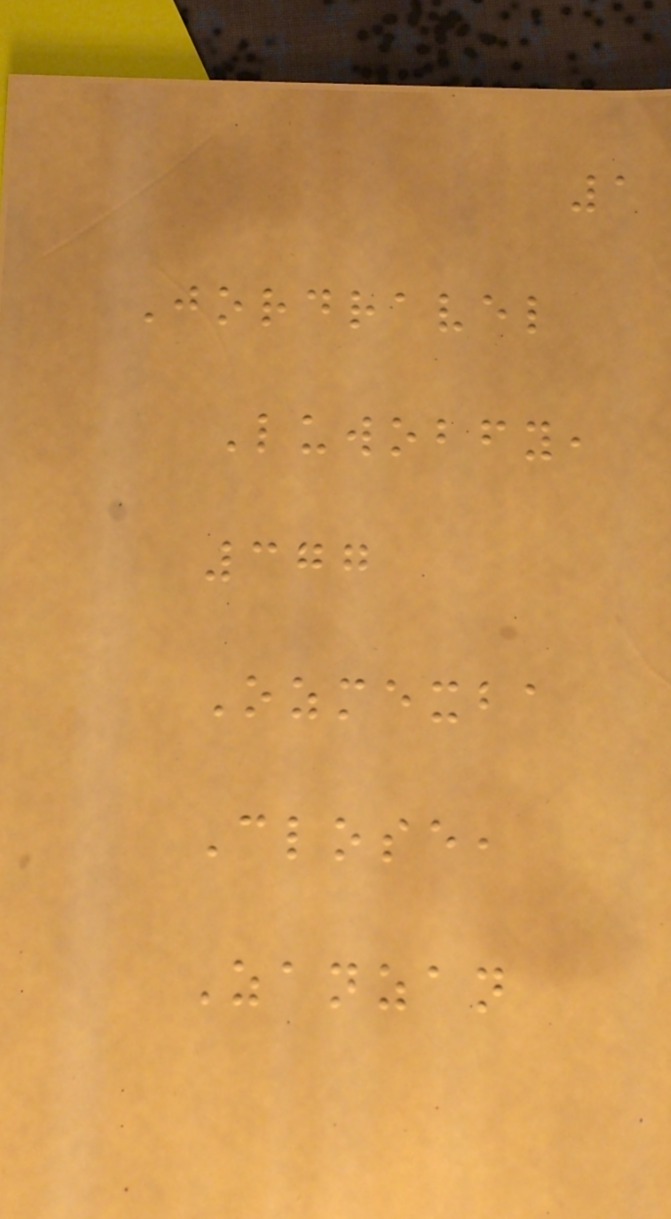1
Jordravel
Luwobfy,
377
Ozmexba
Close,
Zanzan
